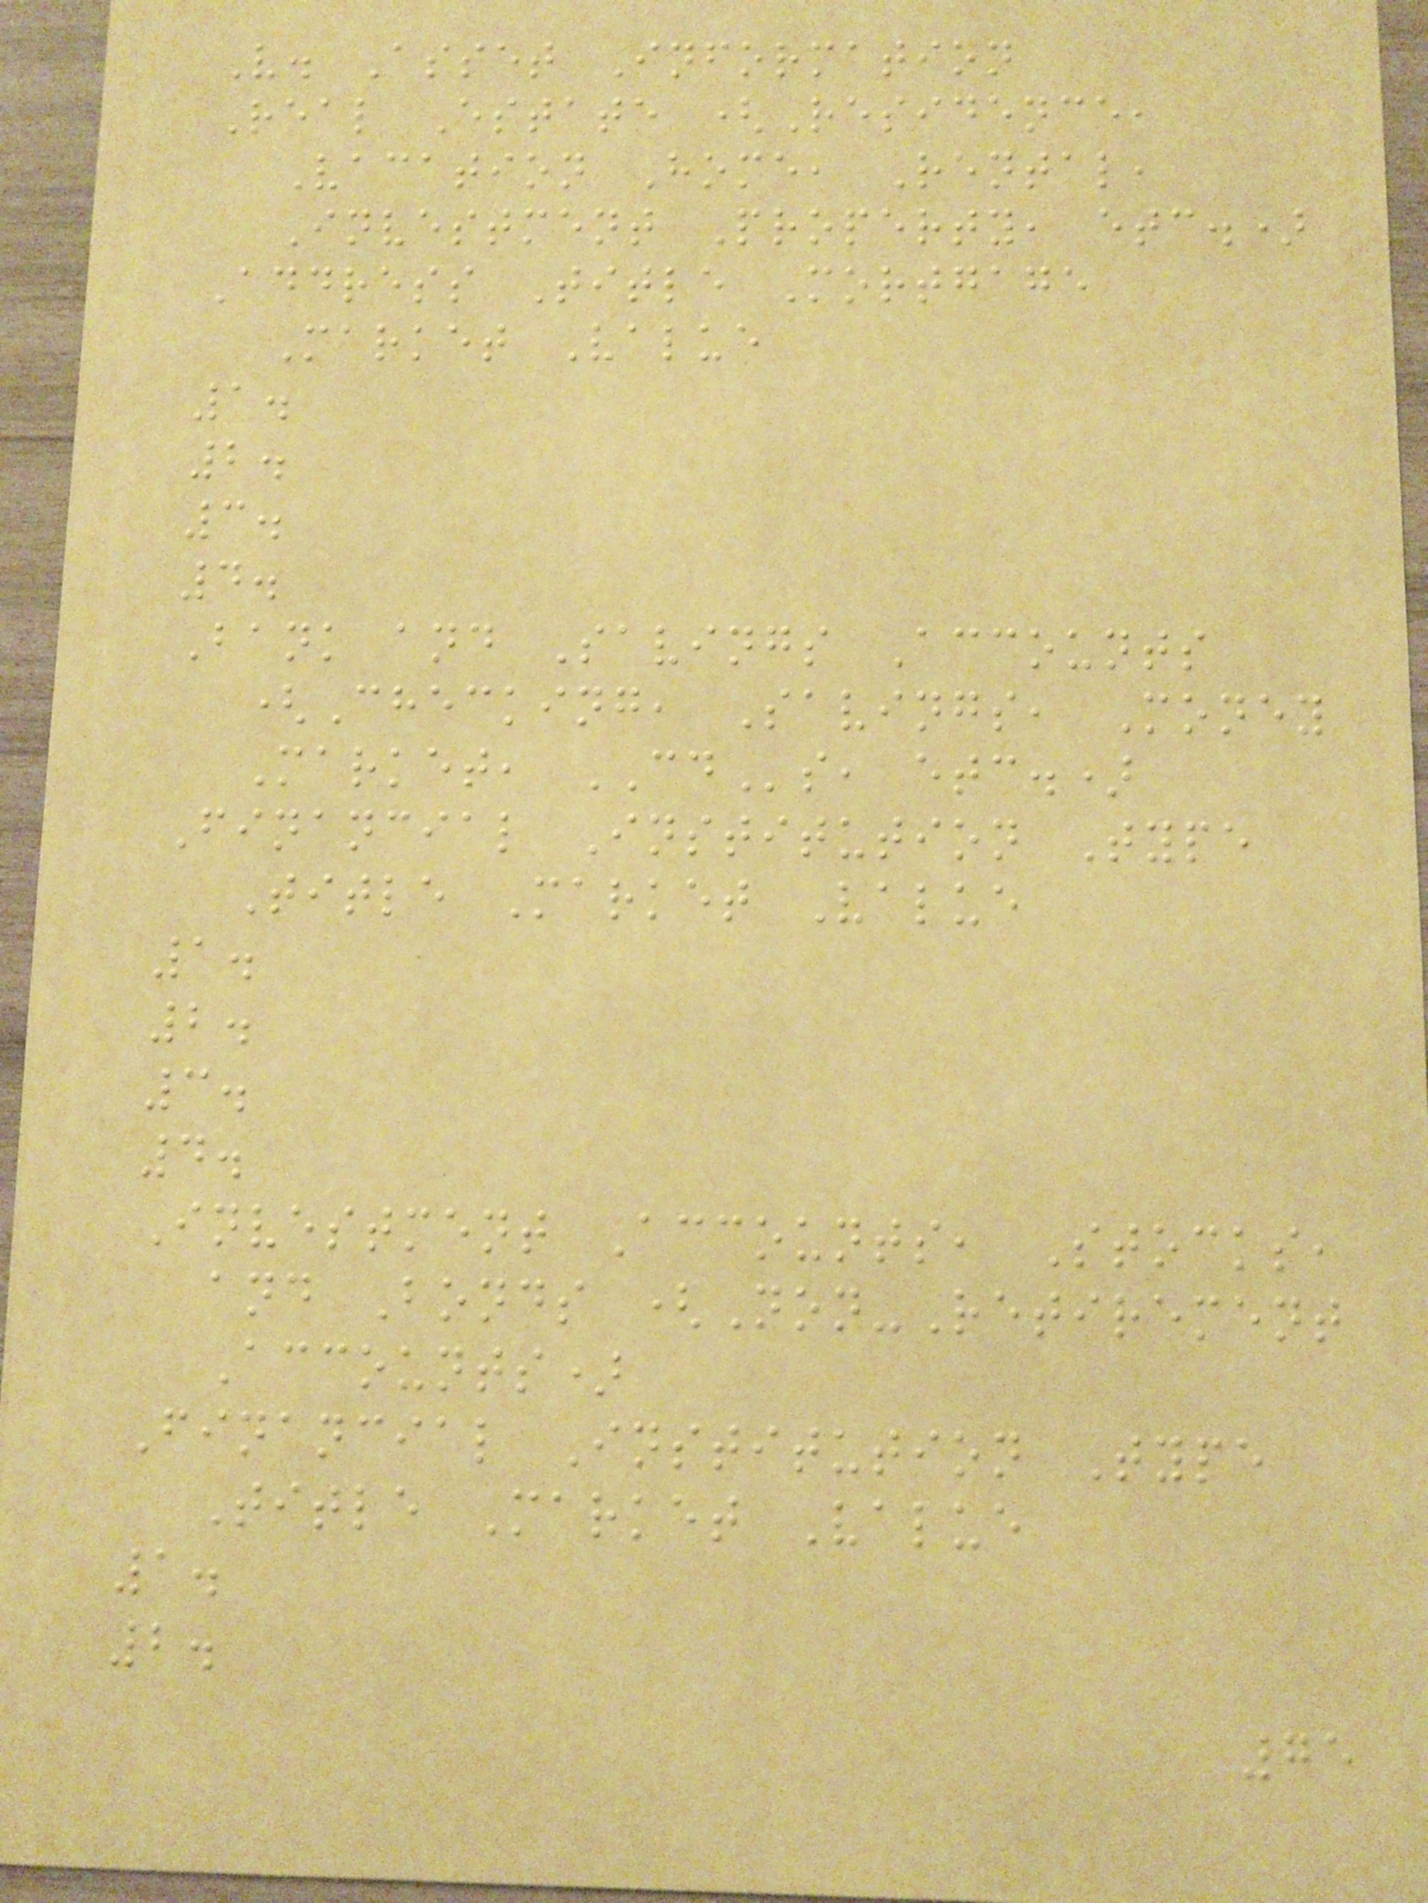V. Asset Information
Real Estate (Residence,
Vacation Home, Rental,
Investment Property, etc.)
Address Title Mortgage
Market Value
1.
2.
3.
4.
Bank and Savings Accounts
(Checking, Savings, Money
Market, CDs, etc.)
Financial Institution Type
Title Market Value
1.
2.
3.
4.
Investment Accounts, Stocks,
and Bonds (Non-Retirement
Accounts)
Financial Institution Type
Title Market Value
1.
2.
75
